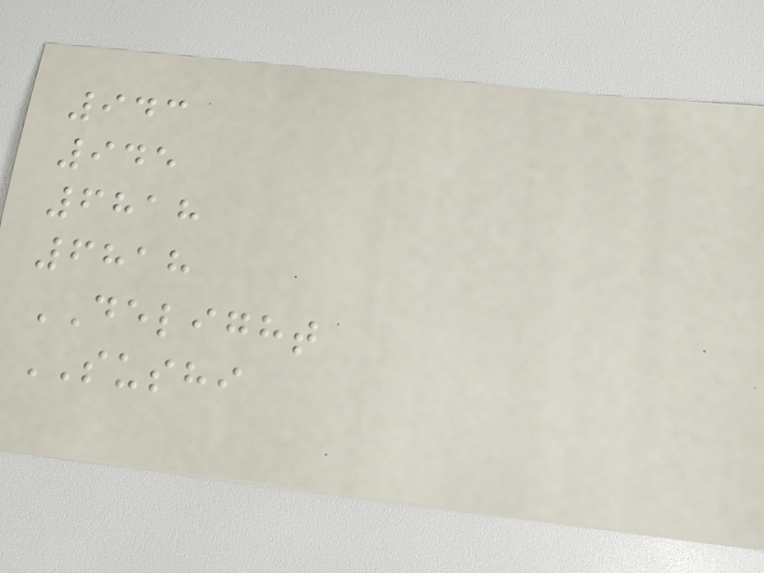943
945
6818
6818
DELIGHT
SUSHI
